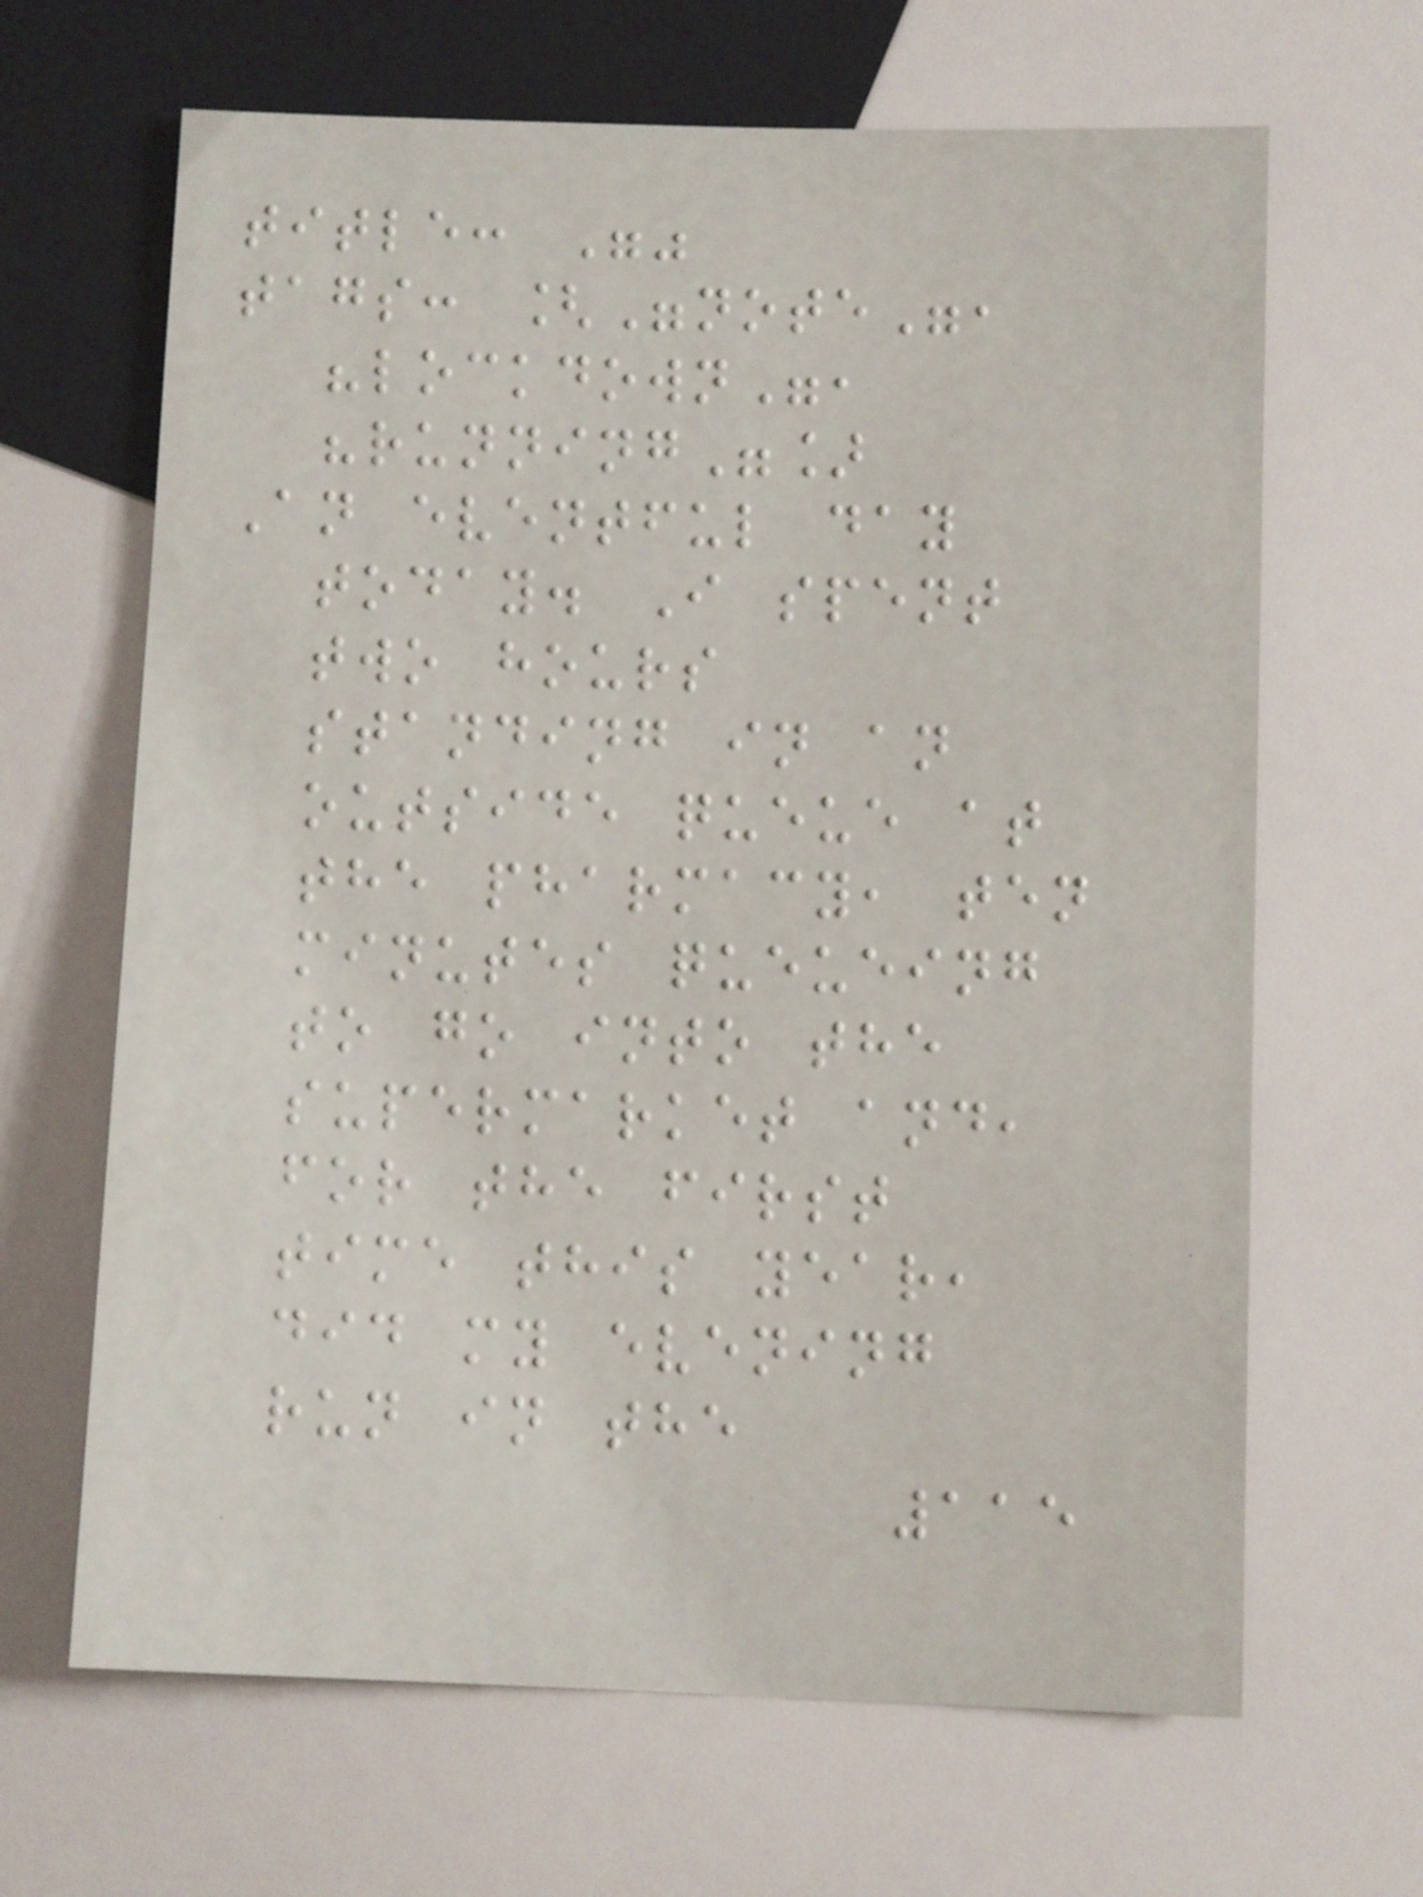title: ""
tags: ["note",
"lockdown",
"running"]
An eventful day
today. I spent
two hours
standing in an
outside queue at
the pharmacy, ten
minutes queueing
to go into the
supermarket and,
for the first
time this year,
did my evening
run in the
115
